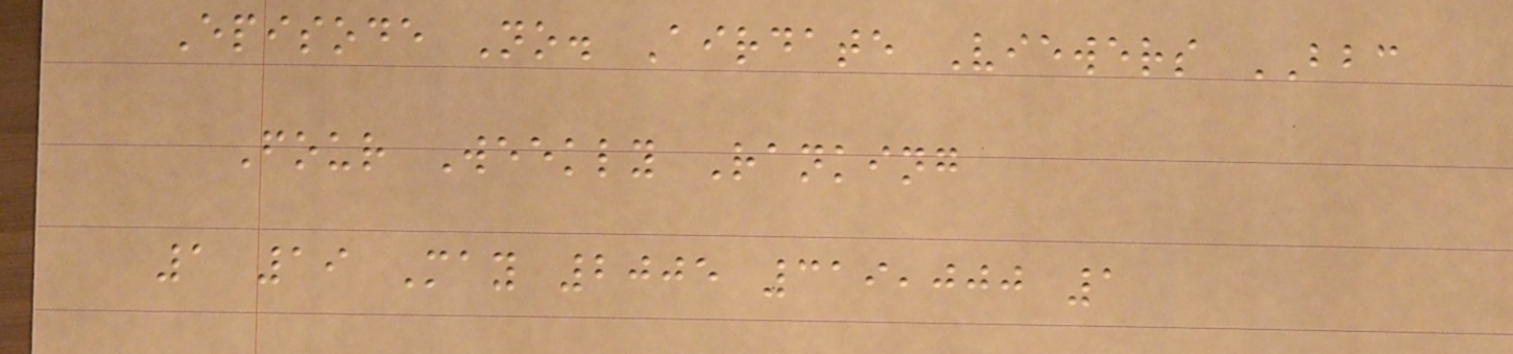Episode No. Airdate Viewers BBC
Four Weekly Ranking
1 19 May 2005 319,000 1
